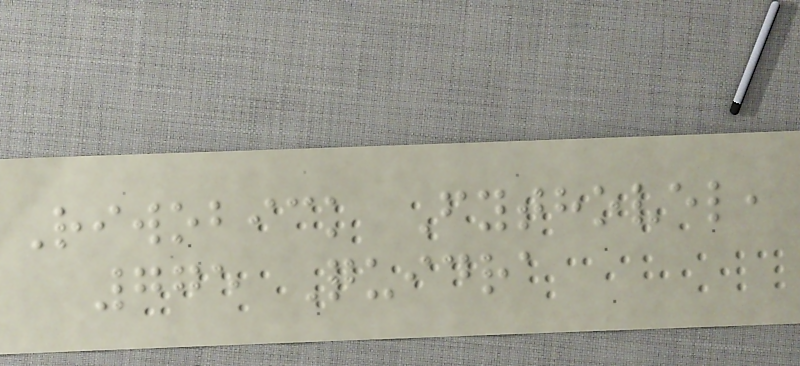Riwobick Fythovel,
775 Quidra
